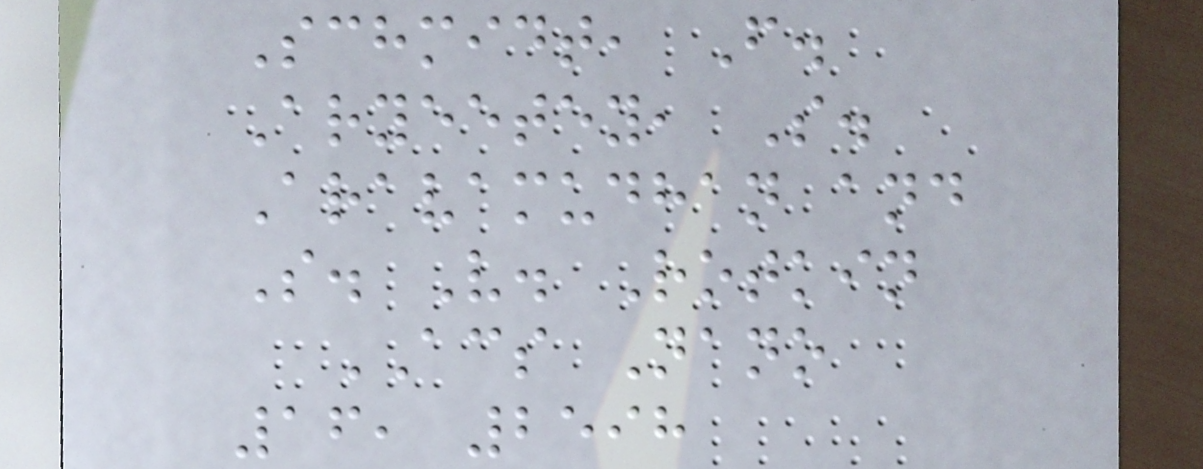Schmidt, F.
Aryeetey, S.
Aravamudhan and
S. V. Rotkin
ACS Nano
16, 2598
